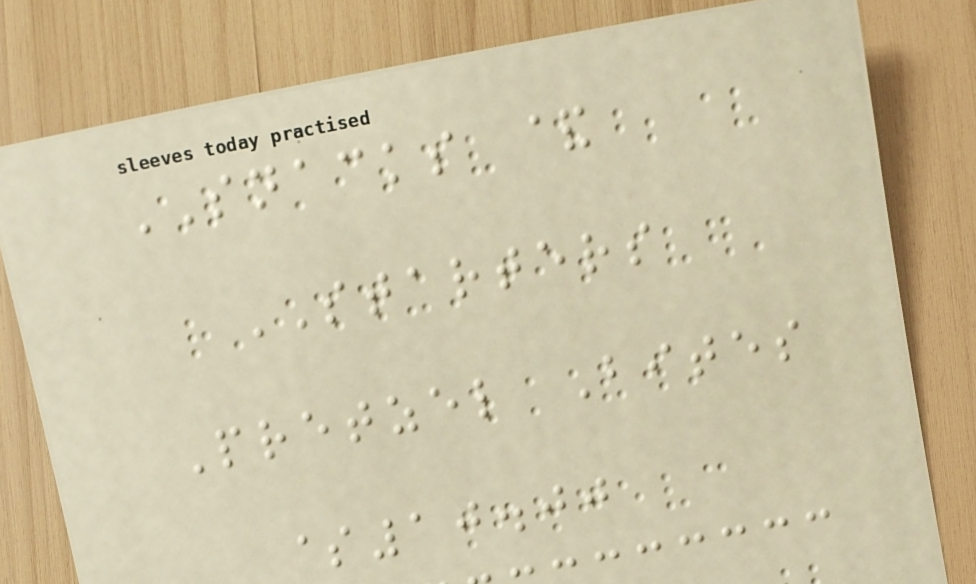SNACKS &
STARTERS
Pretzel Bites
$10.00
